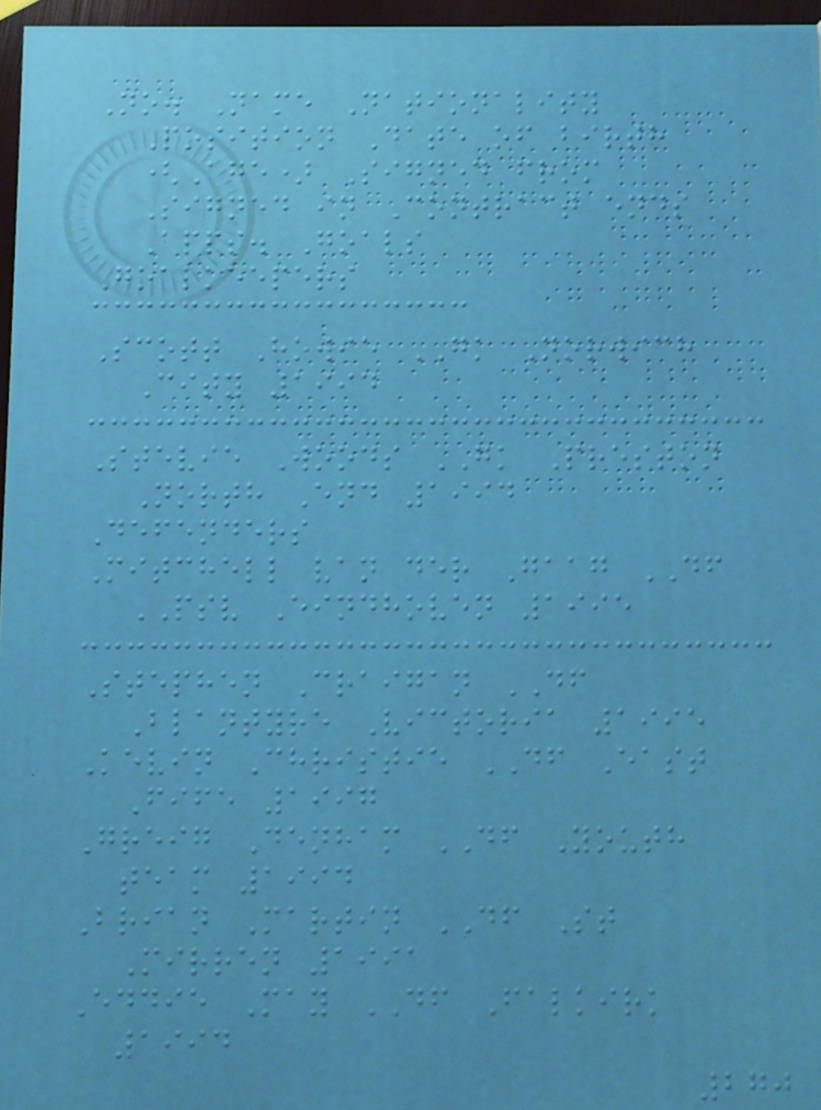No. Name Nationality
Position Date of birth
(Age) Signed from
Signed in Contract ends
Apps. Goals
Goalkeepers
Scott Howie GK Norwich
City 1994
Stevie Woods GK Preston
North End 1994
Defenders
Mitchell van der Gaag DF
PSV Eindhoven 1995
Stephen Craigan DF
Blantyre Victoria 1995
Kevin Christie DF East
Fife 1997
Greig Denham DF Youth
team 1994
Brian Martin DF St
Mirren 1991
Eddie May DF Falkirk
1994
270
